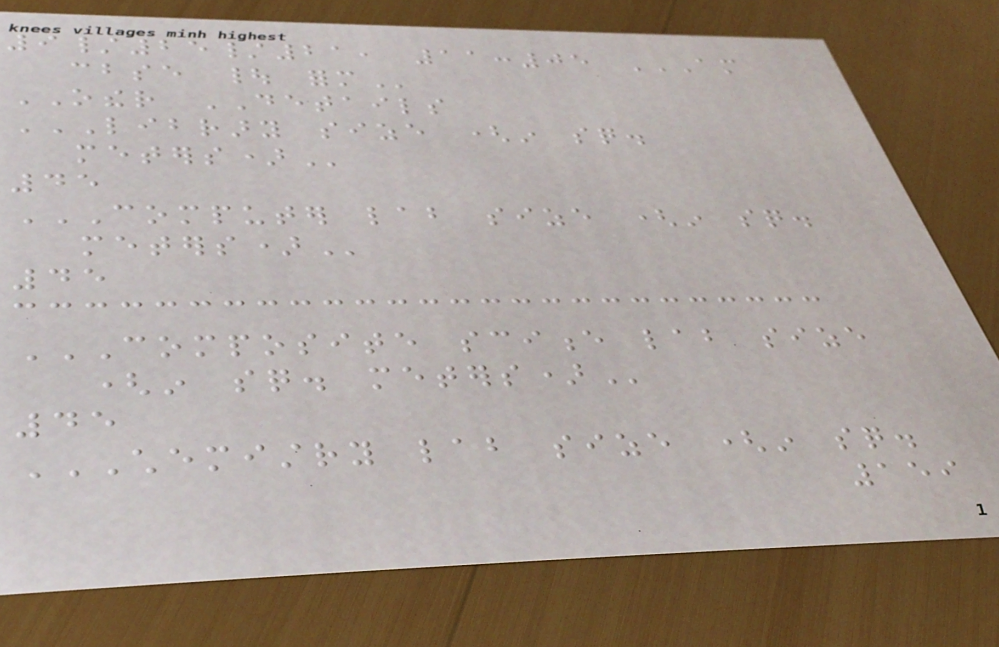9/25/21, 11:05 AM
CBSE | FORM
OTHER DETAILS
LIBRARY SIZE (IN SQ.
METERS)
45
COMPUTER LAB SIZE (IN SQ.
METERS)
45
COMPOSITE SCIENCE LAB SIZE
(IN SQ. METERS)
45
CHEMISTRY LAB SIZE (IN SQ.
159
